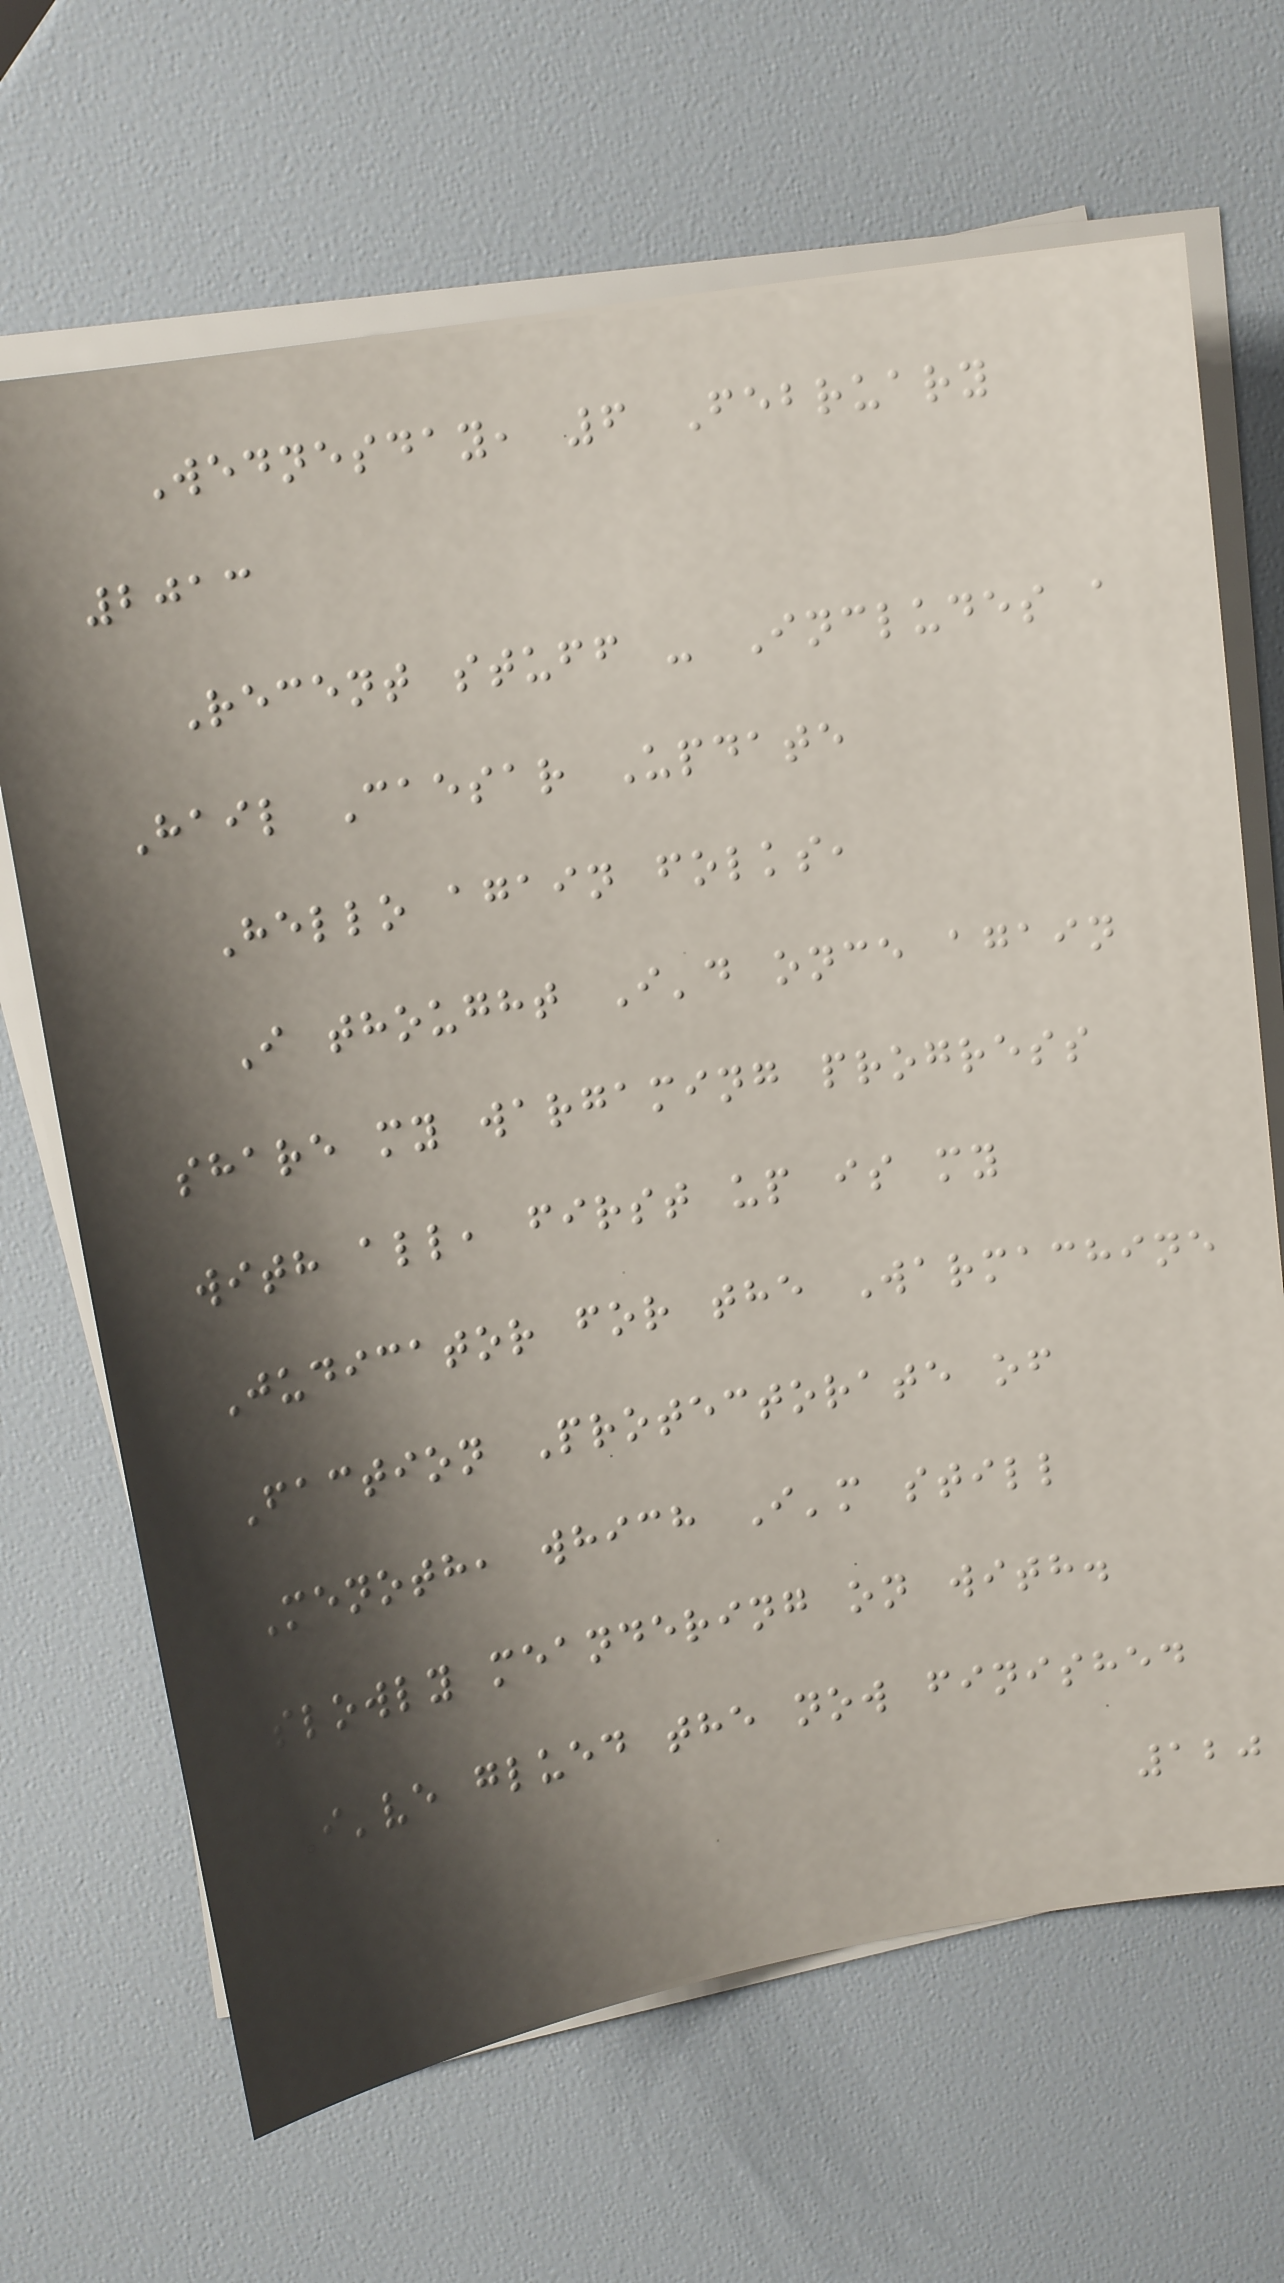Wednesday, 6 February
2013
Recent stuff - Includes a
Hail Caesar Update
Hello again folks,
I thought I'd once again
share my wargaming progress
with all, first up is my
Judicator for the Warmachine
Faction Protectorate of
Menoth, which I'm still
slowly meandering on with.
I've glued the now finished
120
